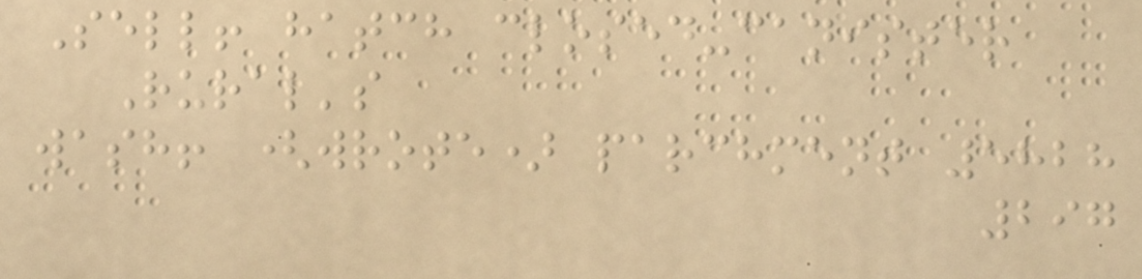Sell! hatch closed-canister
Rural's
wash! (wrote) parchment 5828
297
